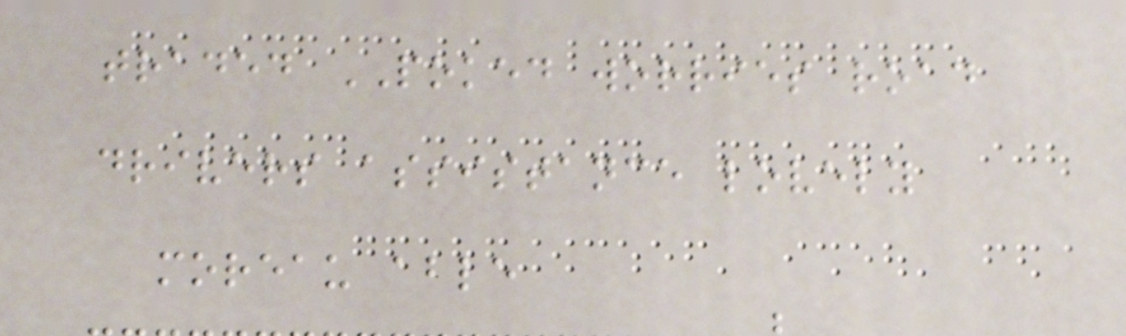traded POKED worries road
drivers assistance lovely
moreau able
